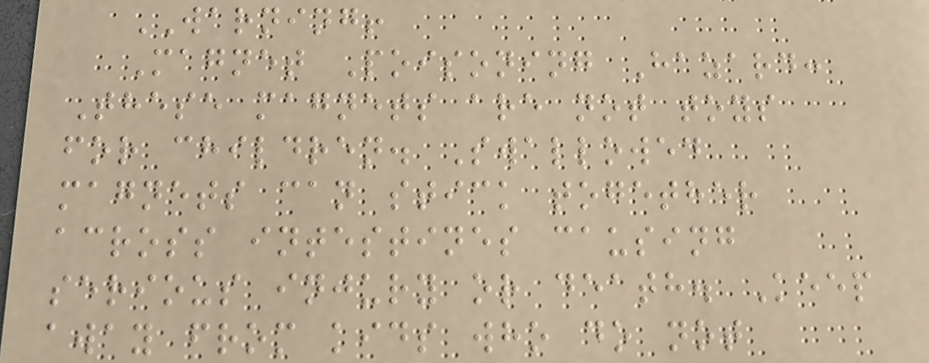WARNING!
Magnet Poisoning Hazard:
These magnets are not toys
for children. Swallowed
magnets can stick together
across intestines causing
serious injury or death. Keep
away from kids who do not
